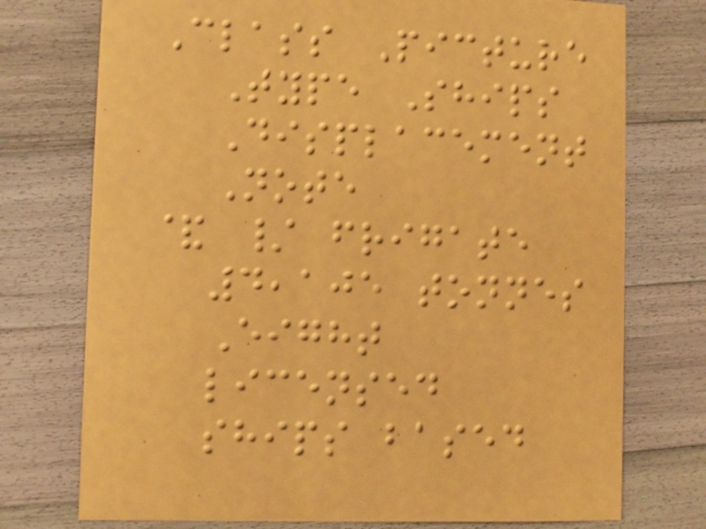Class Picture
Type Ships
Displacement
Note
& / frigate
4,105 tonnes
Eight
licensed
ships based
